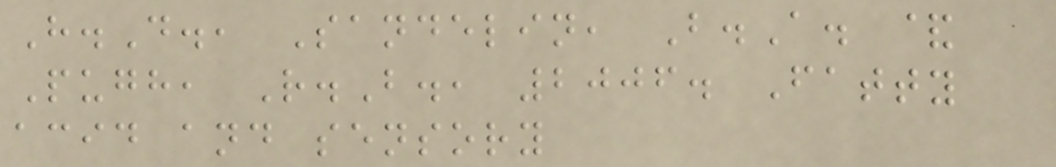H.D., Sandelin, B.A. &
Pugh, R.B., 2006. Fatty
acid and sensory
